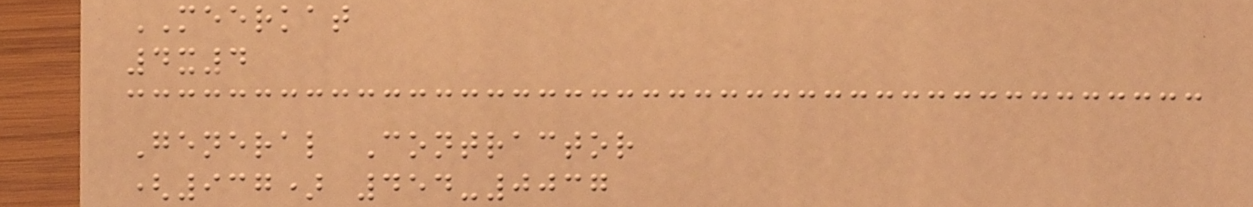MEERKAT
4x4
General Contractor
(937) 454-0037
